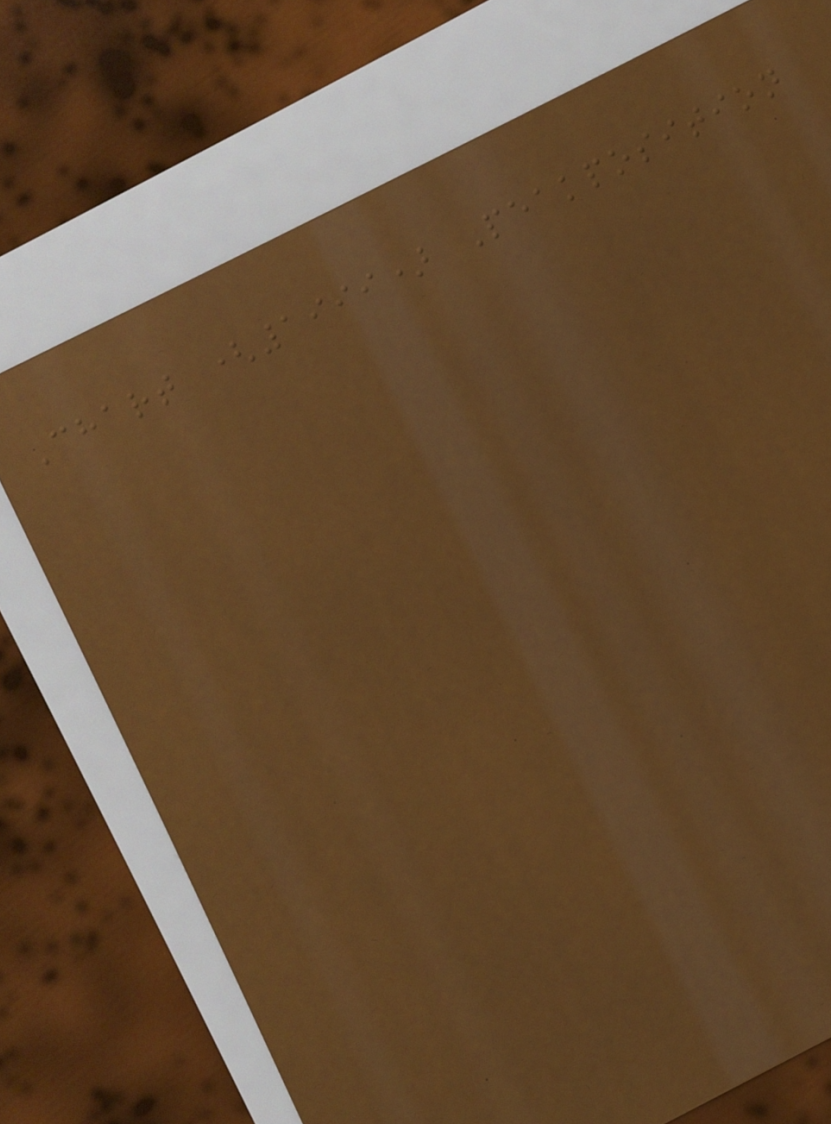Chart (1999) Peakposition
